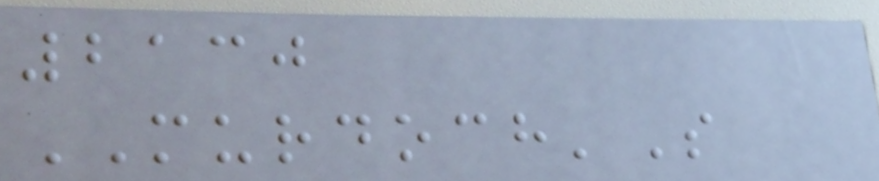2130
MURDOCH'S
